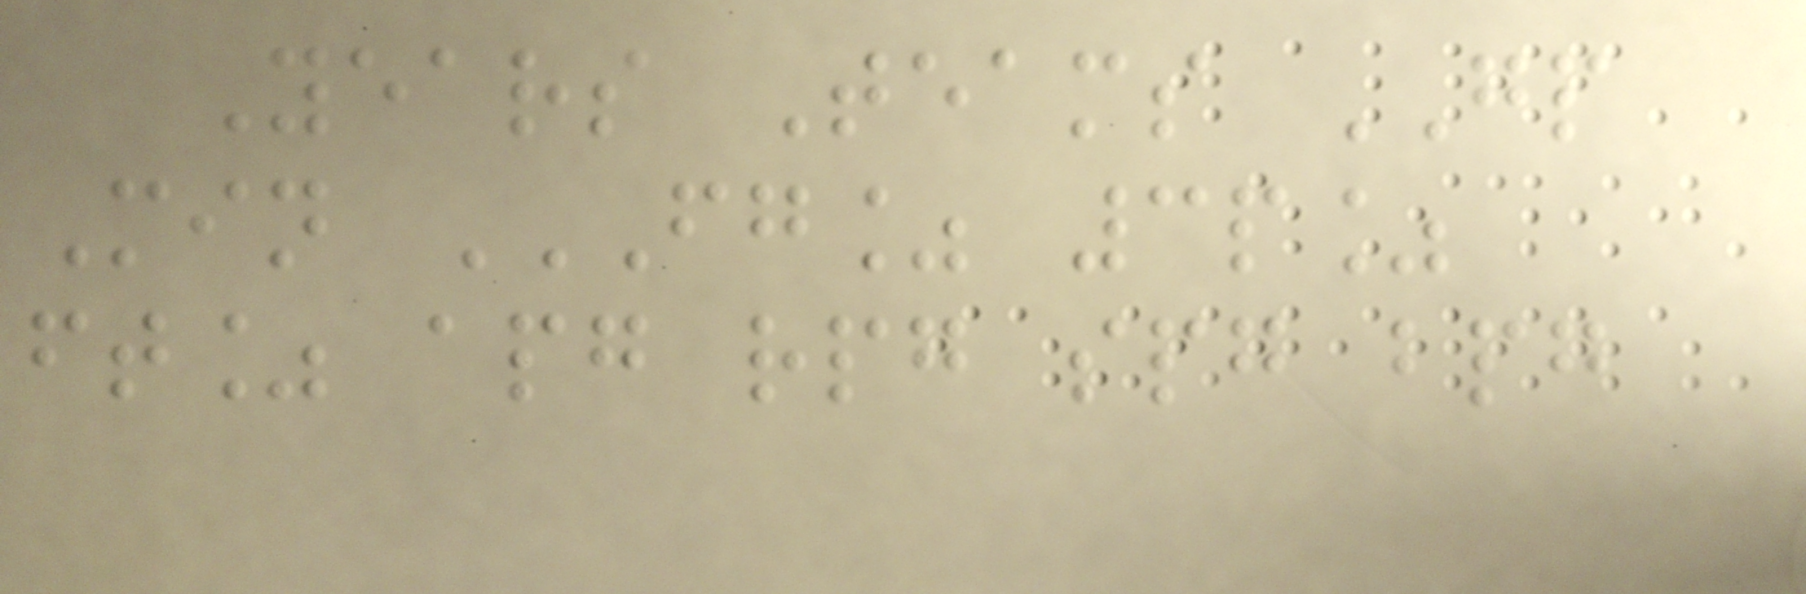Years Teams GP
Min FG% 3P%
FT% APG RPG SPG BPG
